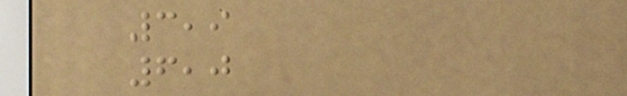3,9
6,0
